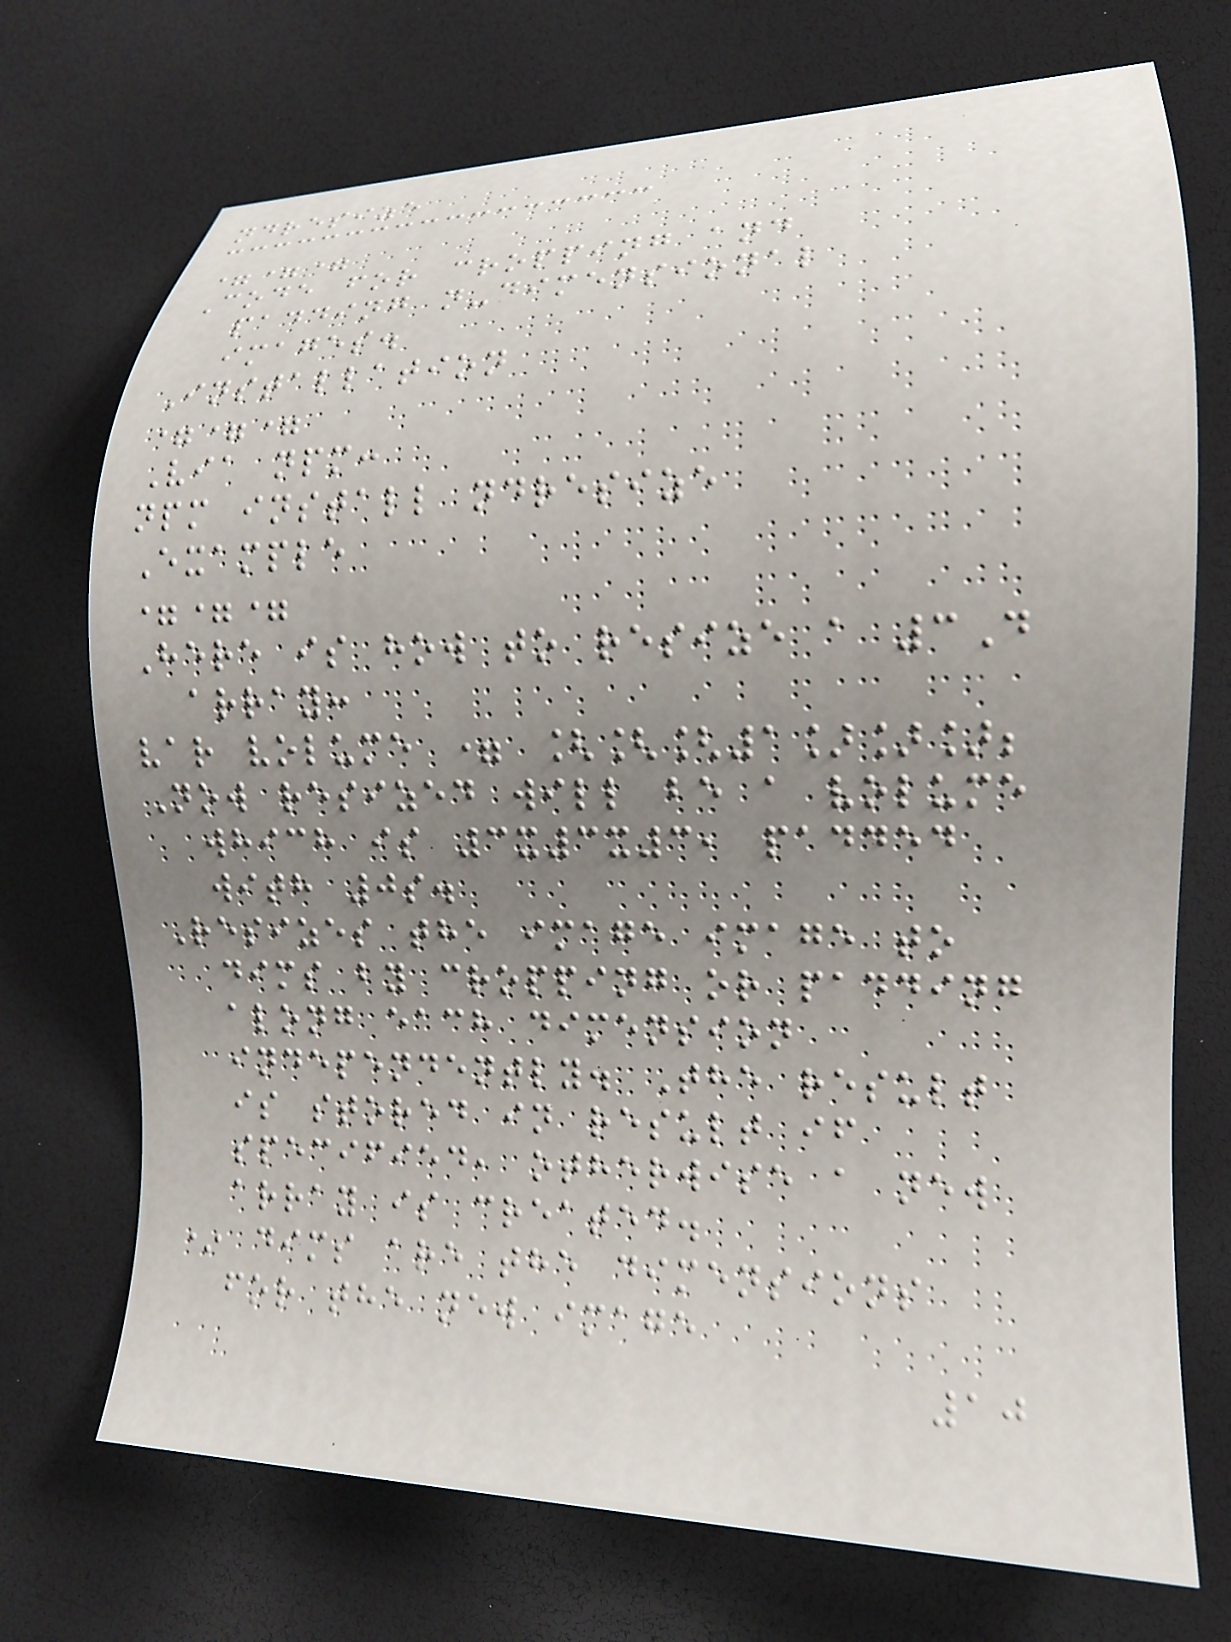ndresize
===
Code for cropping and
padding n-dimensional
images.
Installation
===
Via npm:
npm install ndresize
Example
===
Here is how to resize a 3D
array:
var volume = [[[1]]];
Now resized will be a volume
which is 3x3x3, padded
with 0s.
Resizes the image image to
dims by cropping or padding
along each dimension
independently. The result
is stored in result if
specified, otherwise a new
array is created.
* dims are the dimensions
for the new image
10
